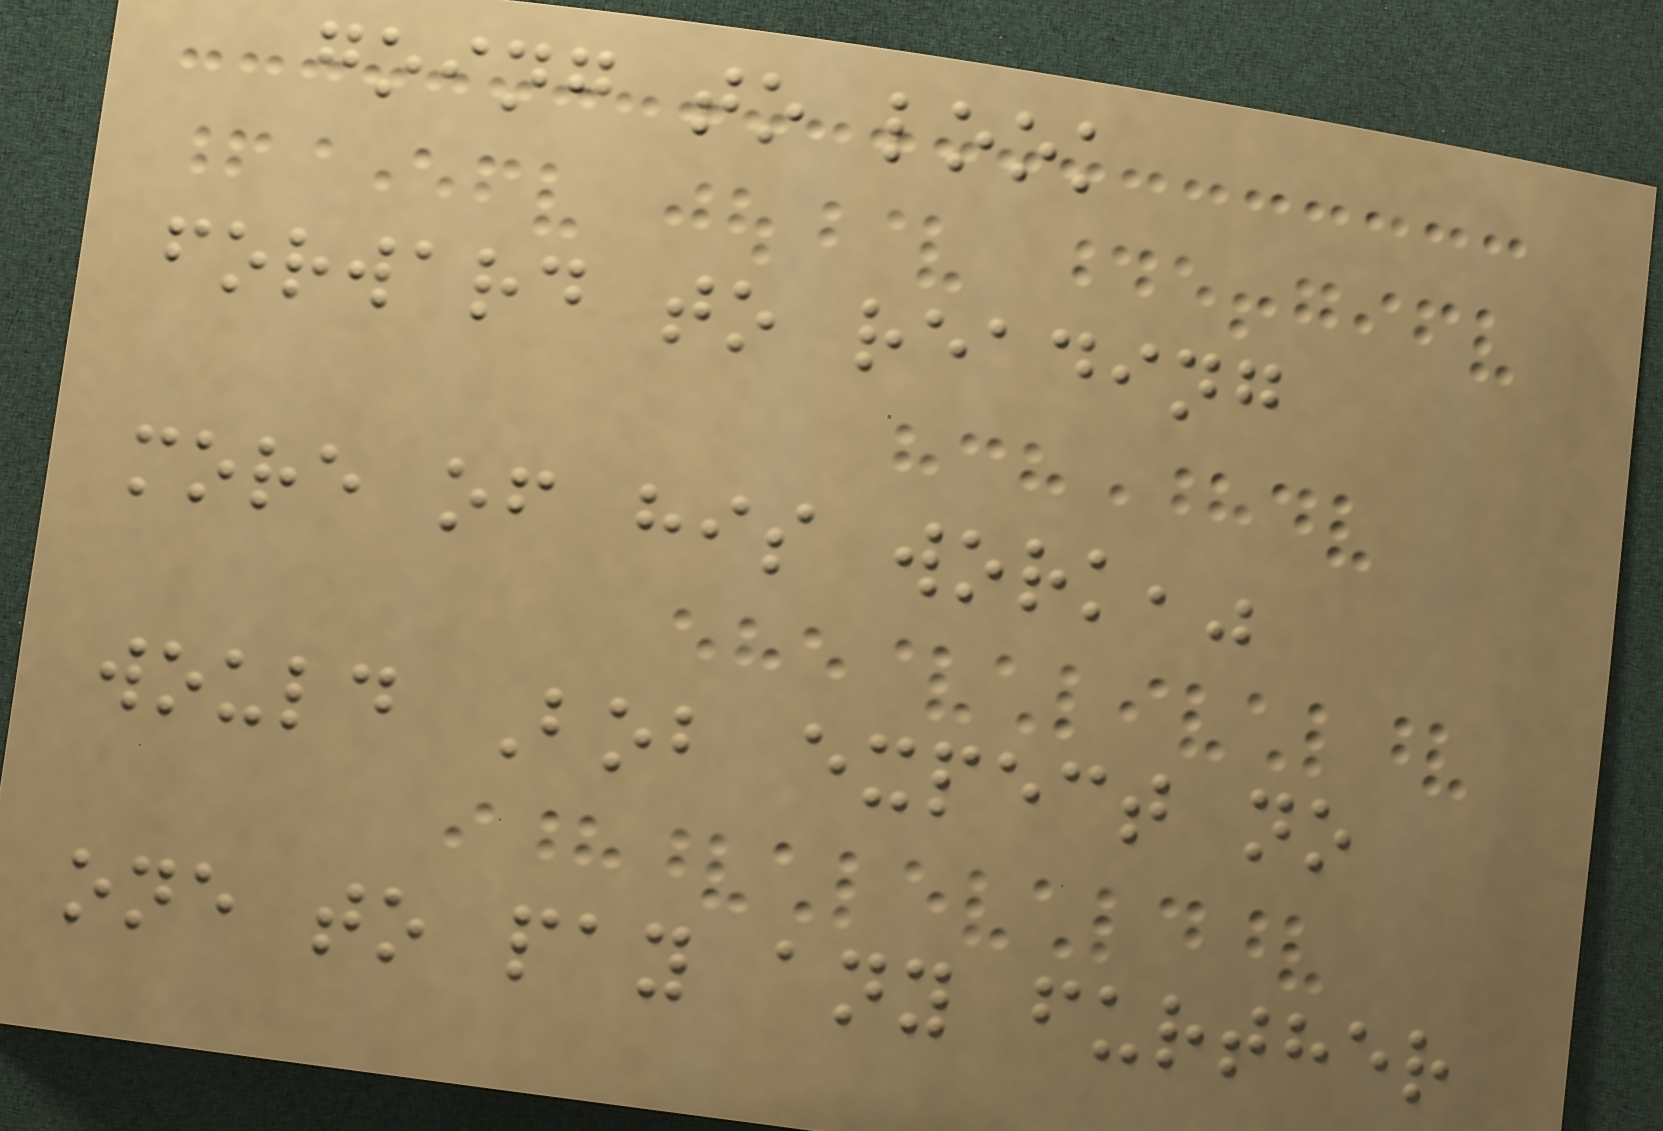going to look
forward to reading
more of his work,"
would Bob expect no
one to pay any further
